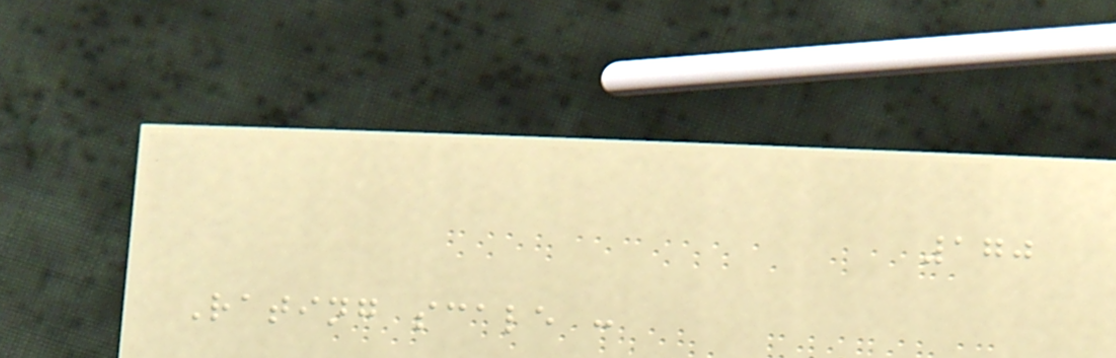170
Rating scale :
